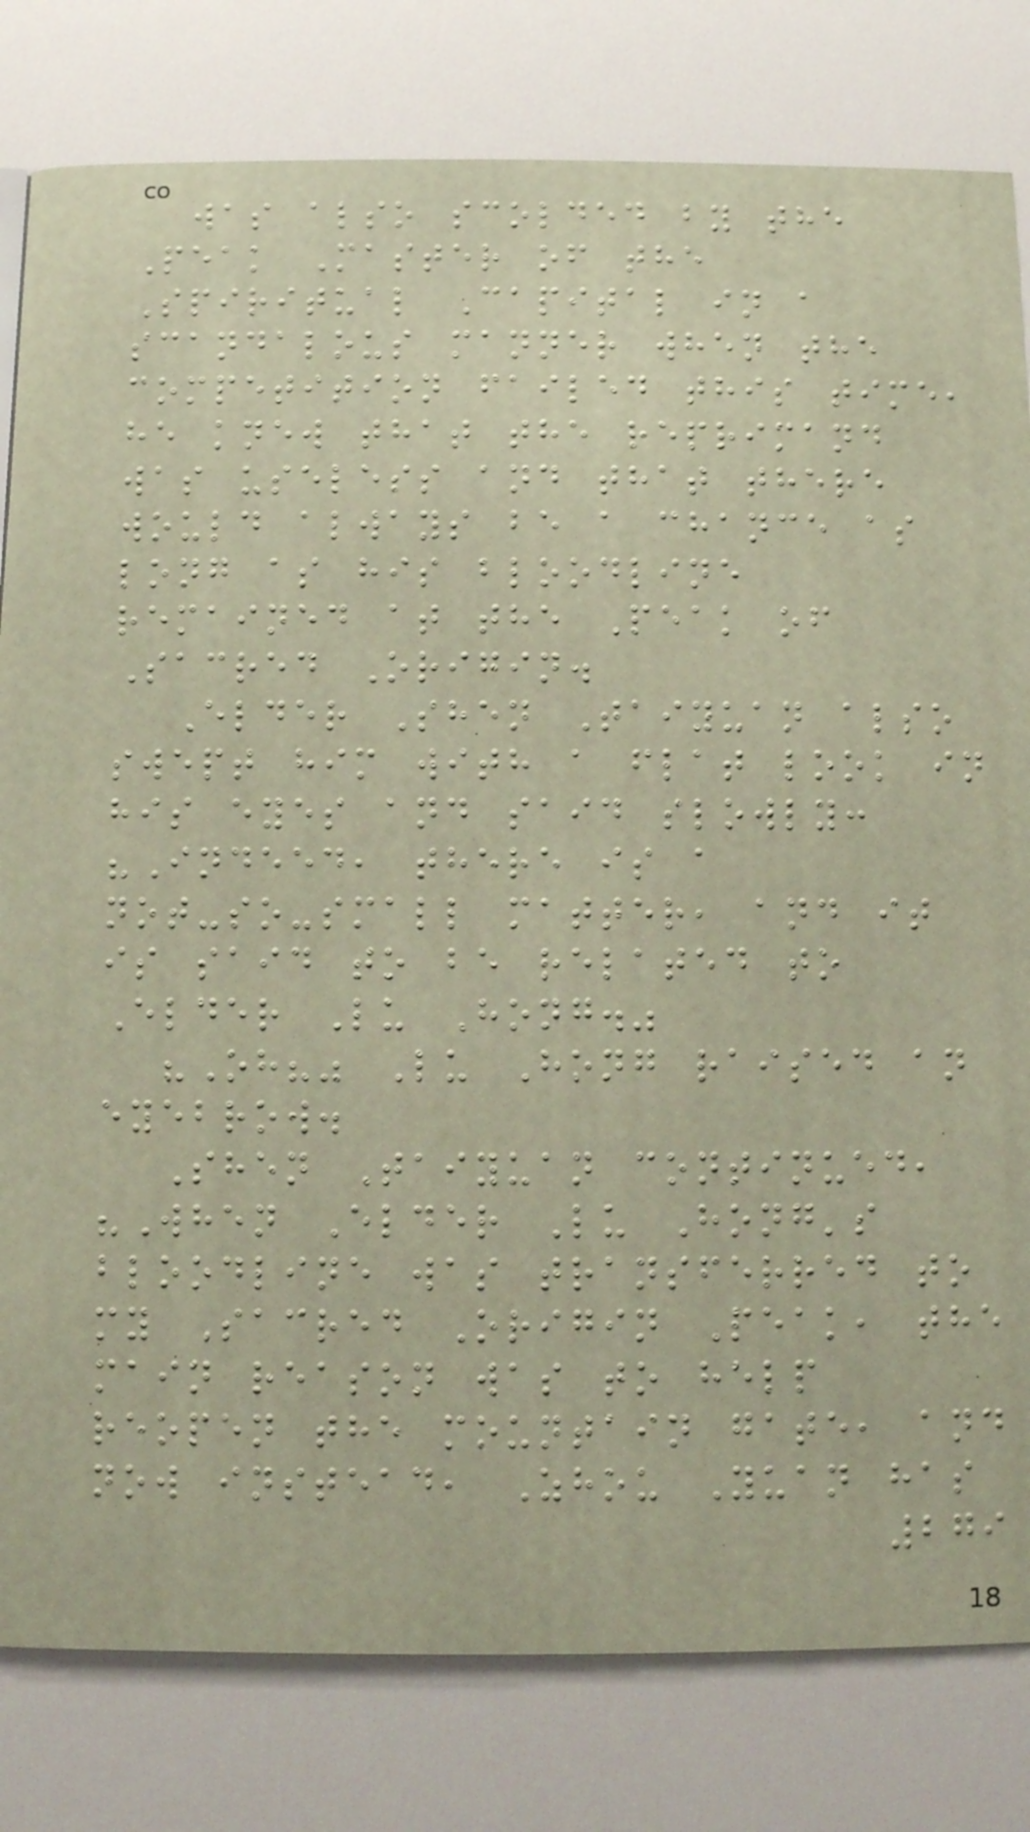was also scolded by the
Peak Master of the
Spiritual Capital in a
scandalous manner when the
competition failed this time,
he knew that the reprimand
was useless and that there
would always be a chance as
long as his bloodline
remained at the Peak of
Sacred Origin.
Elder Shen Taiyuan also
swept him with a flat look in
his eyes and said slowly:
"Indeed, there is a
not-so-small matter, and it
is said to be related to
Elder Lu Hong."
"Oh?" Lu Hong raised an
eyebrow.
Shen Taiyuan continued,
"When Elder Lu Hong's
bloodline was transferred to
my Sacred Origin Peak, the
main reason was to help
reopen the mountain gate, and
now instead, Zhou Yuan has
279
